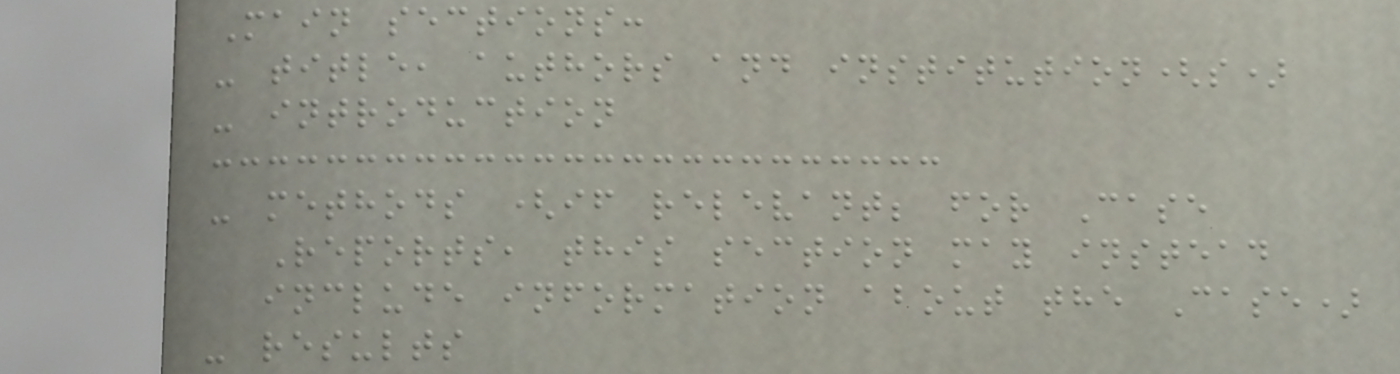Main sections:
- title, authors and institution(s)
- introduction
- methods (if relevant; for Case
Reports, this section may instead
include information about the Case)
- results
